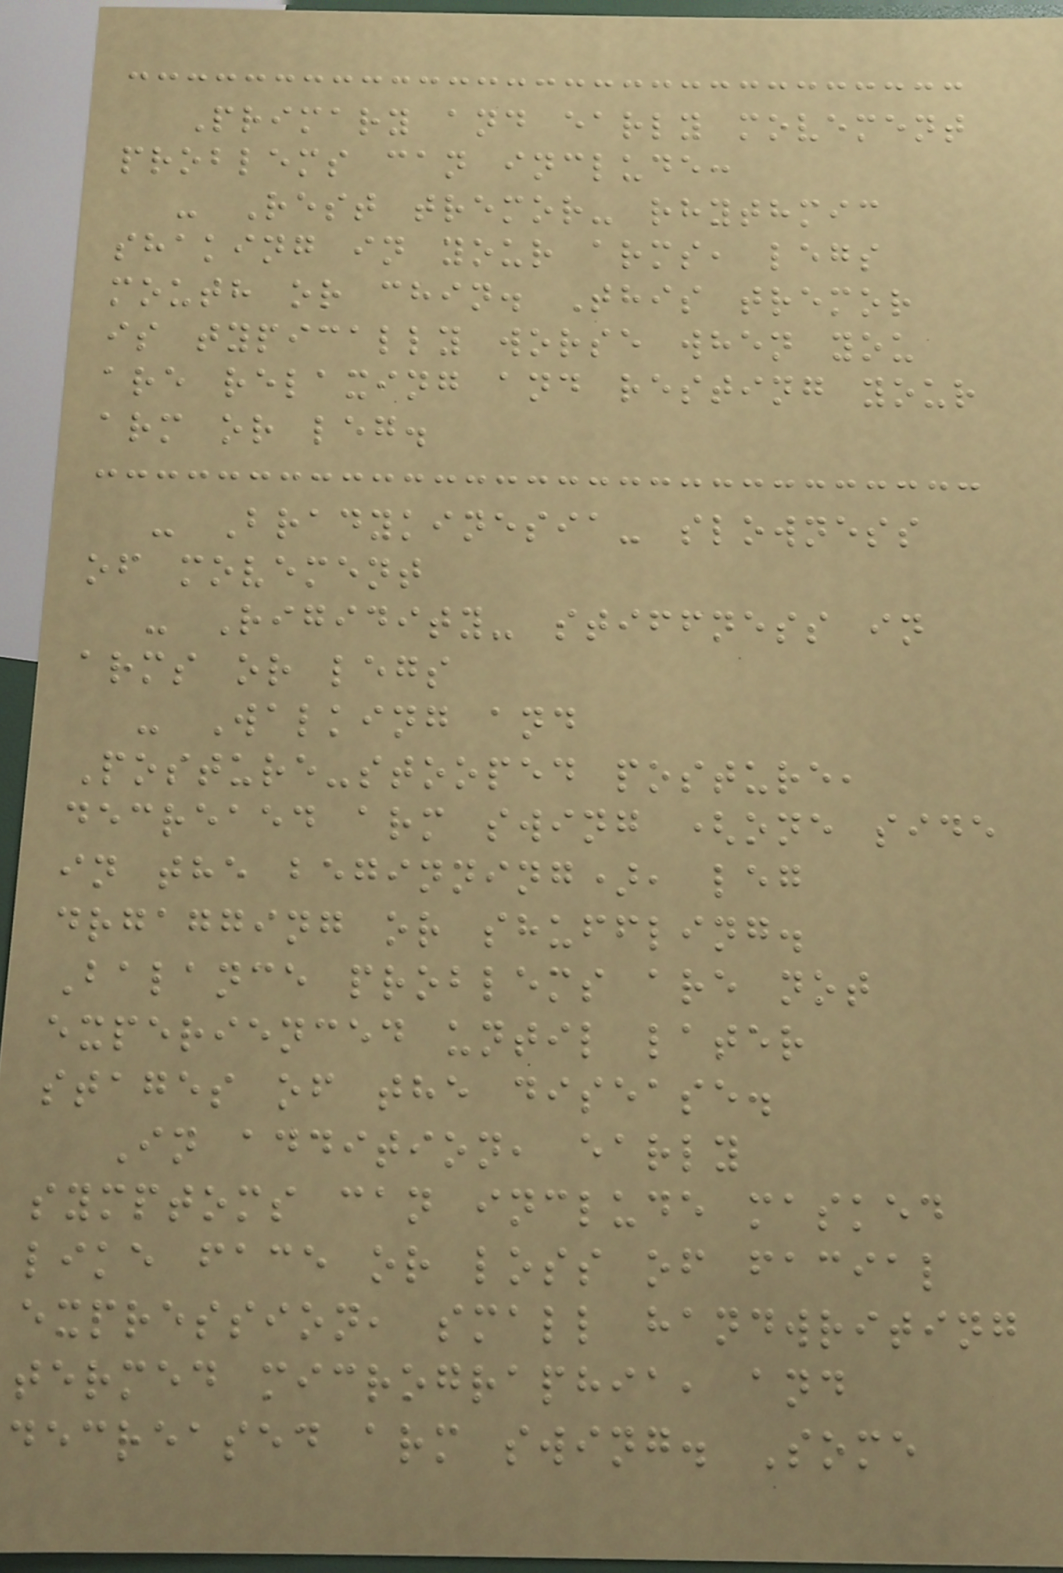Primary and early movement
problems can include:
- Rest tremor- rhythmic
shaking in your arms, legs
mouth or chin. This tremor
is typically worse when you
are relaxing and resting your
arm or leg.
- Bradykinesia- slowness
of movement
- Rigidity- stiffness in
arms or legs
- Walking and
Posture-stooped posture,
decreaed arm swing (one side
in the beginning), leg
drgagging or shuffling.
Balance problems are not
experienced until later
stages of the disease.
In addition, early
symptoms can include masked
like face or loss of facial
expression, small handwriting
termed micrographia, and
decreased arm swing. Some
